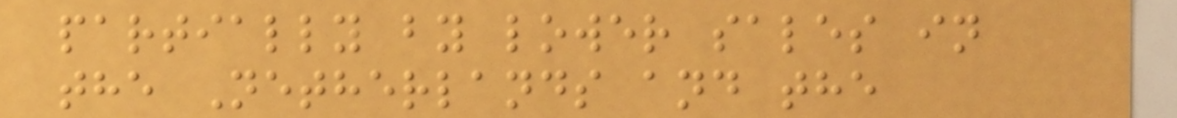partially by lower sales in
the Netherlands and the
